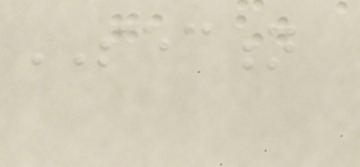SECTION
